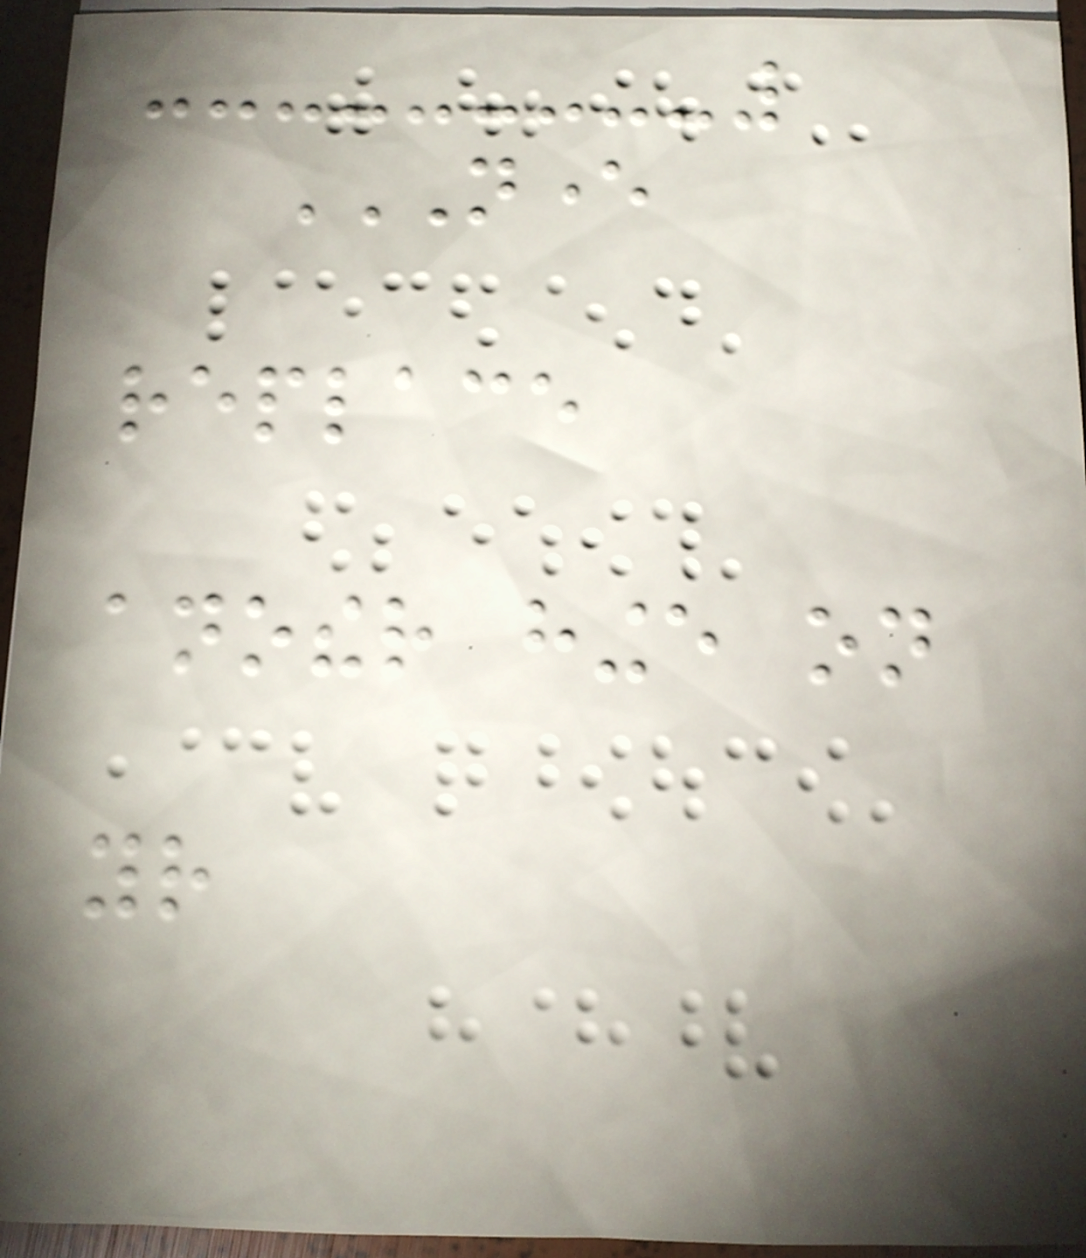NEVER
REPLACE
ANOTHER HINGE ON
YOUR
